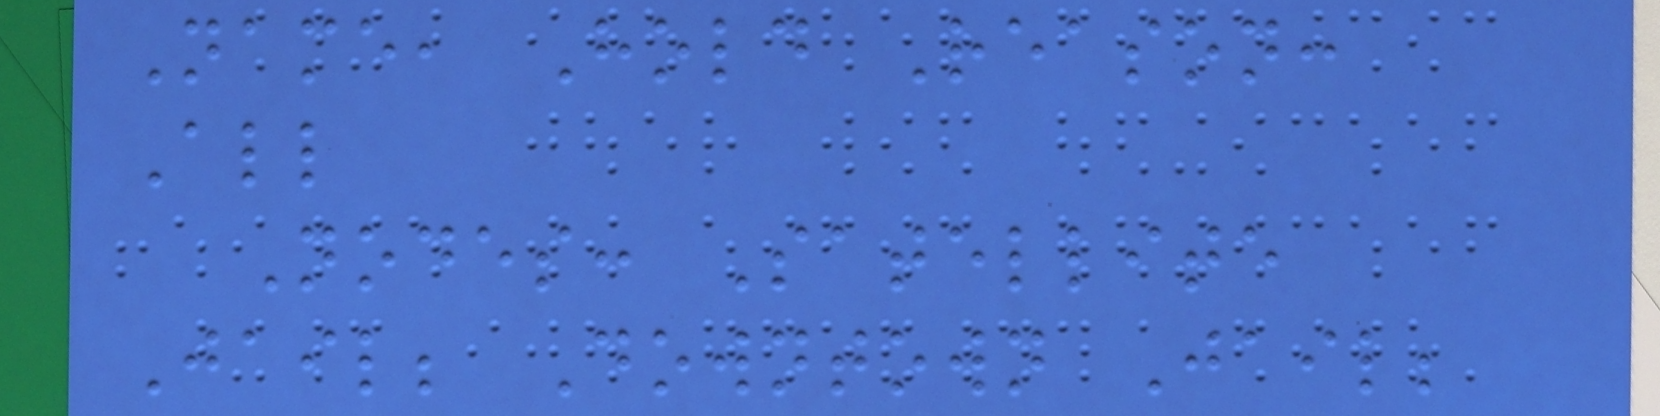Name, Hold Reason:
All
Nodes: Satellite
Jail; Downtown Jail;
